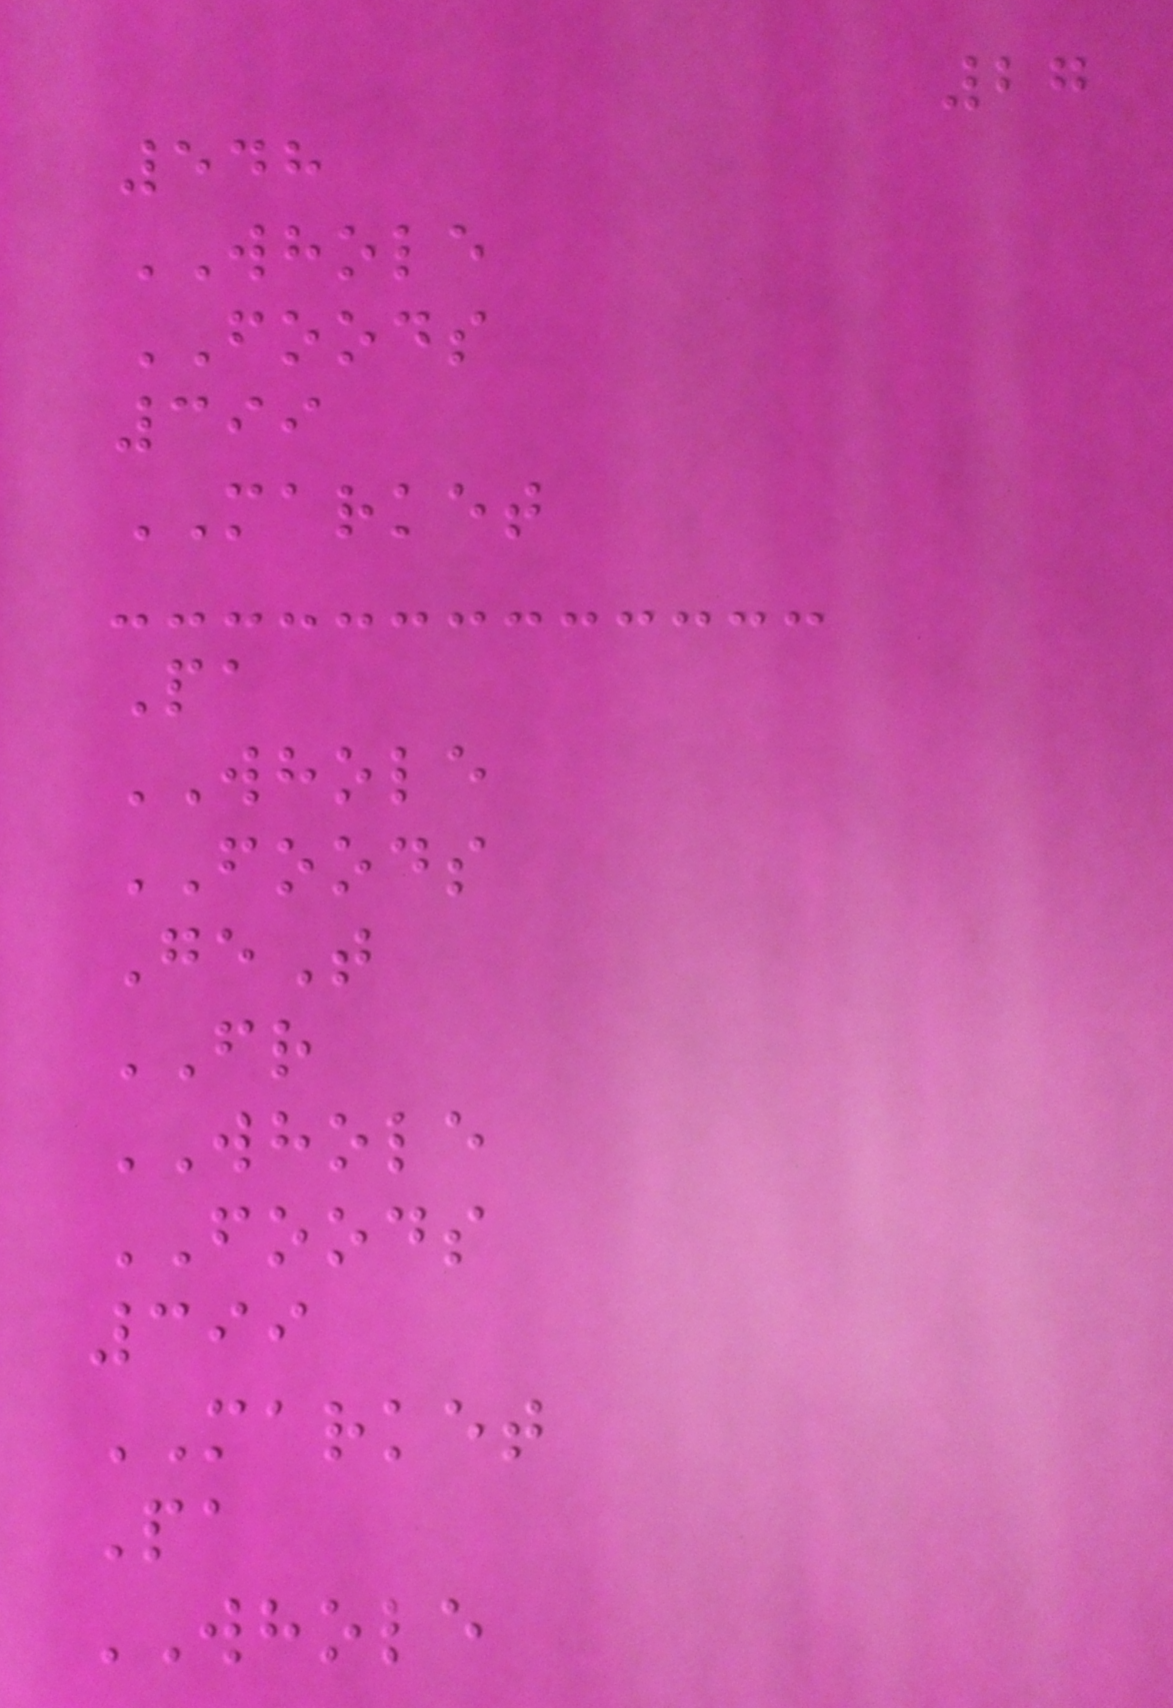27
548
WHOLE
FOODS
399
MARKET
Pa
WHOLE
FOODS
GeT
FR
WHOLE
FOODS
399
MARKET
Pa
WHOLE
